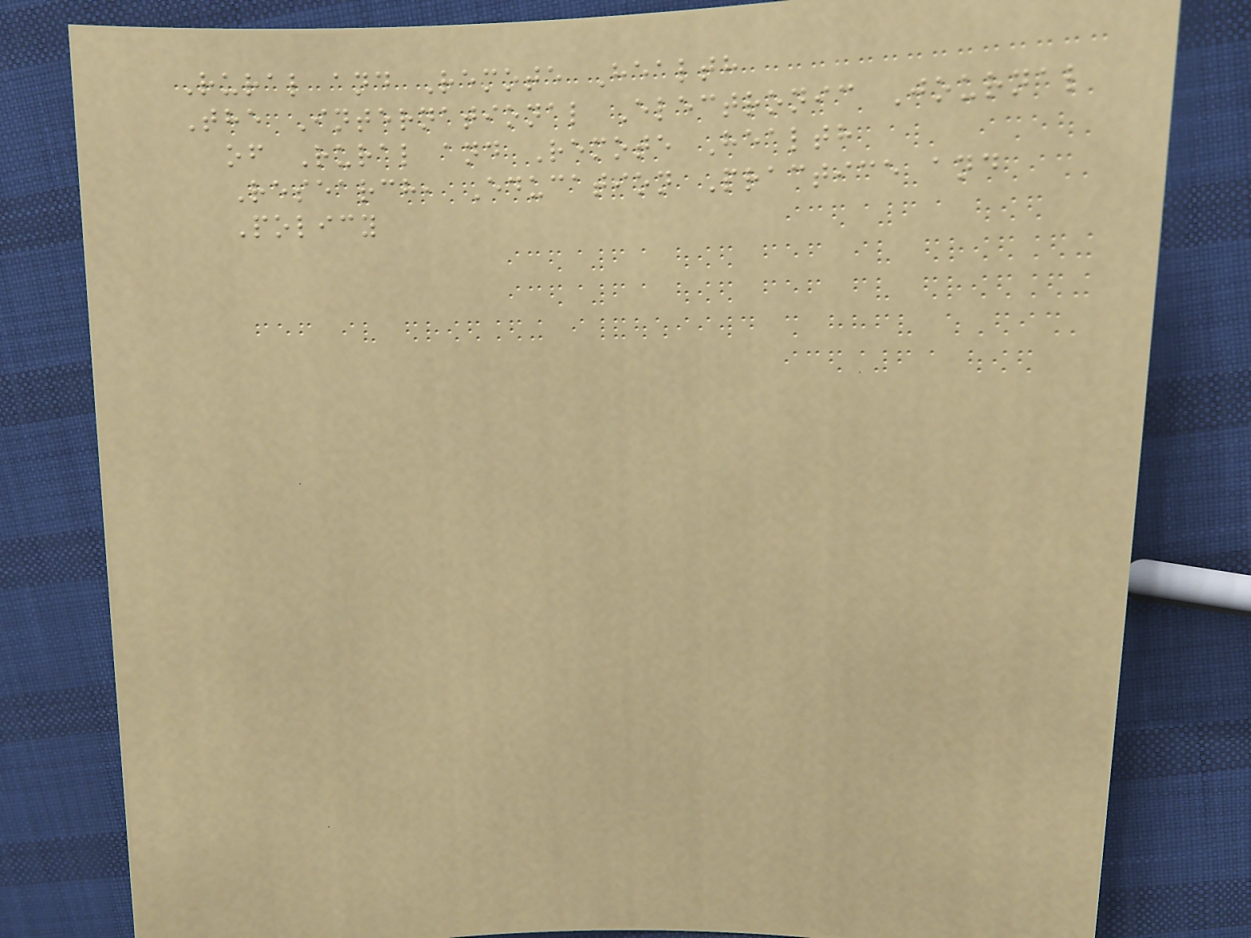Rural and Remote Health
The International Electronic Journal
of Rural and Remote Health
Research, Education Practice and
Policy
